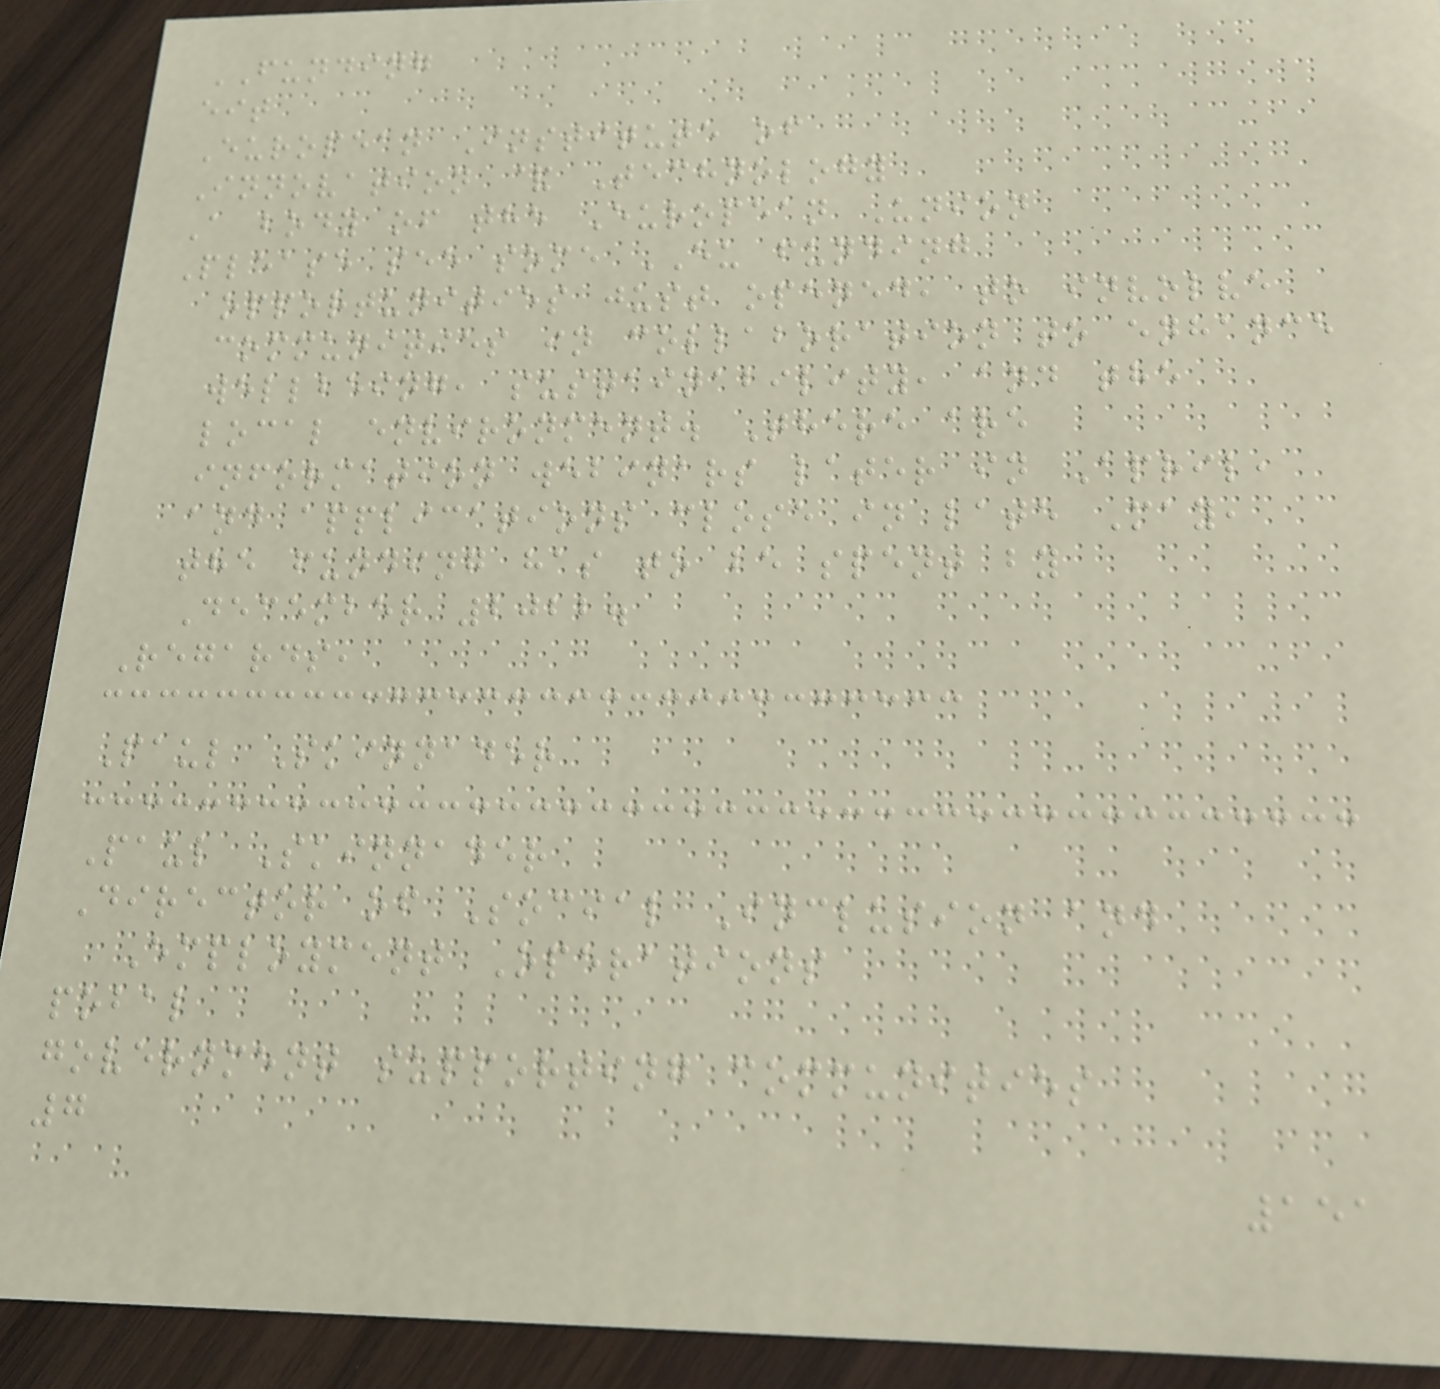FUNDING
eit
European Institute of
Innovation & Technology
A body of the European Union
Please see some EU funding
opportunities just opened, to involve
communities in collaboration to enhance
wellbeing, sustainability, and the
local environment. There are
information webinars later in April,
and applications close in late May,
the funding has to be spent by
December 2022.
Regards,
Paul Skinnader
Paul Skinnader
Director of Social Inclusion and
Employment Operations
pobal
government supporting communities
7
151
